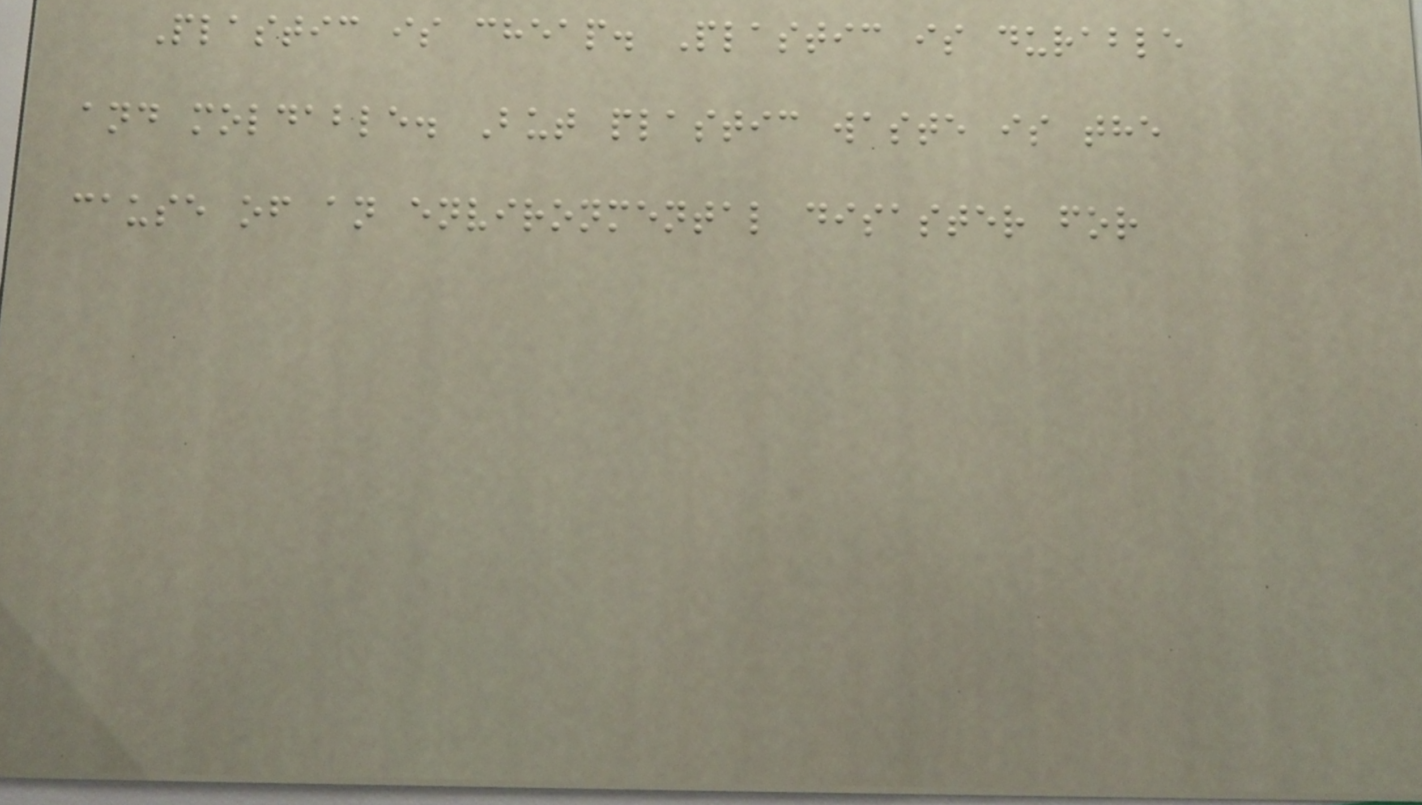Plastic is cheap. Plastic is durable
and moldable. But plastic waste is the
cause of an environmental disaster for
